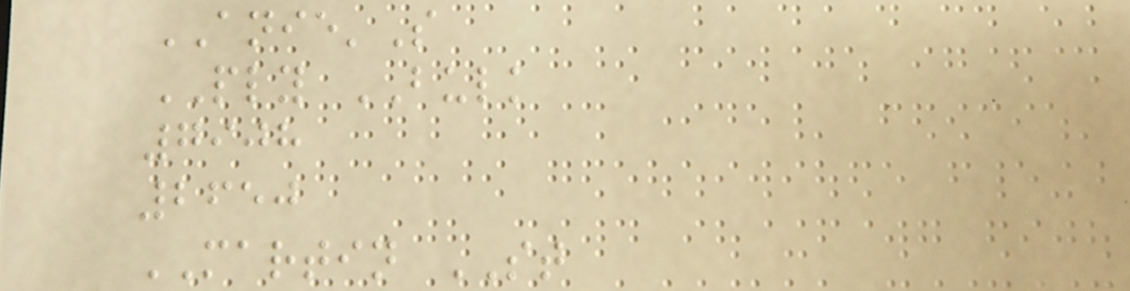ANIE'S
PLY BULK
7908
2650
MARTIN ST
